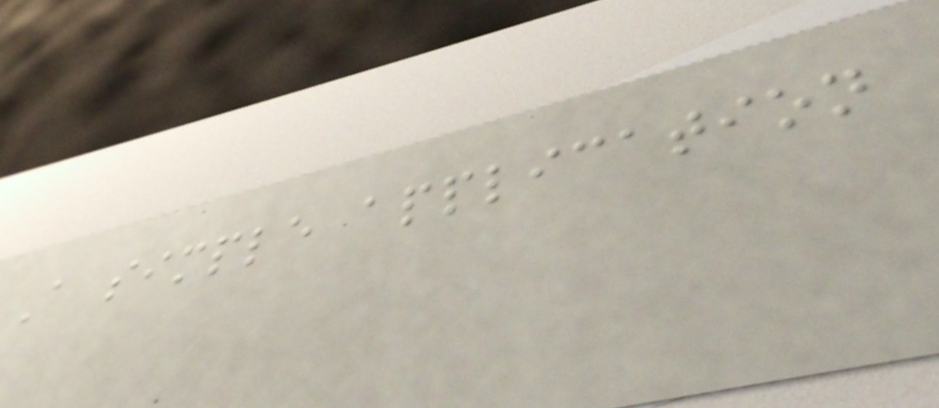A simple application
